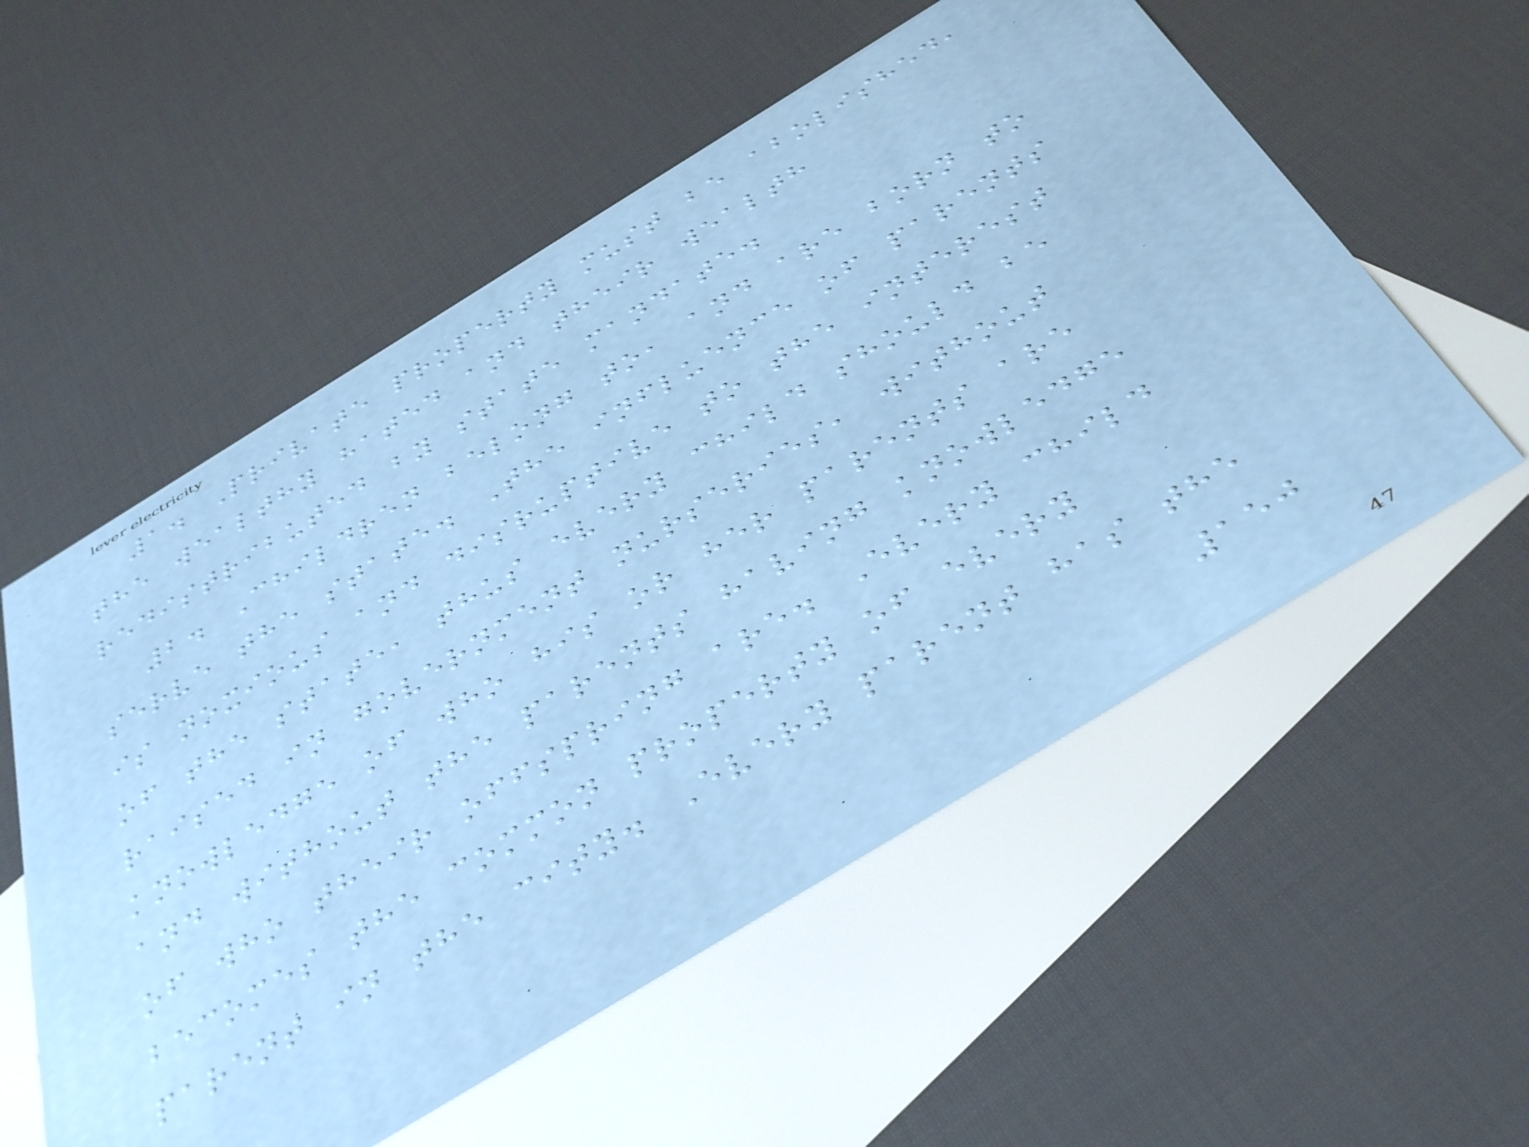1. Private property must be abolished,
the wealthy hated and their wealth
redistributed by state mandate.
2. Children belong to, and are born to
serve the state. The influence of parents
is noxious and disruptive to the interest
of the state, thus every child should be
raised in government nurseries, without
knowledge of who his or her parents are
and without the parents having knowledge
of who their offspring are. Every child
becomes the common property of every
parent in the city. Every parent has the
150
